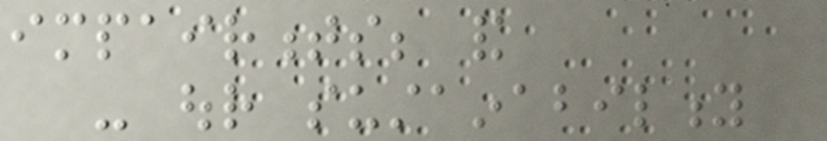impairments; and
- our sustainability
